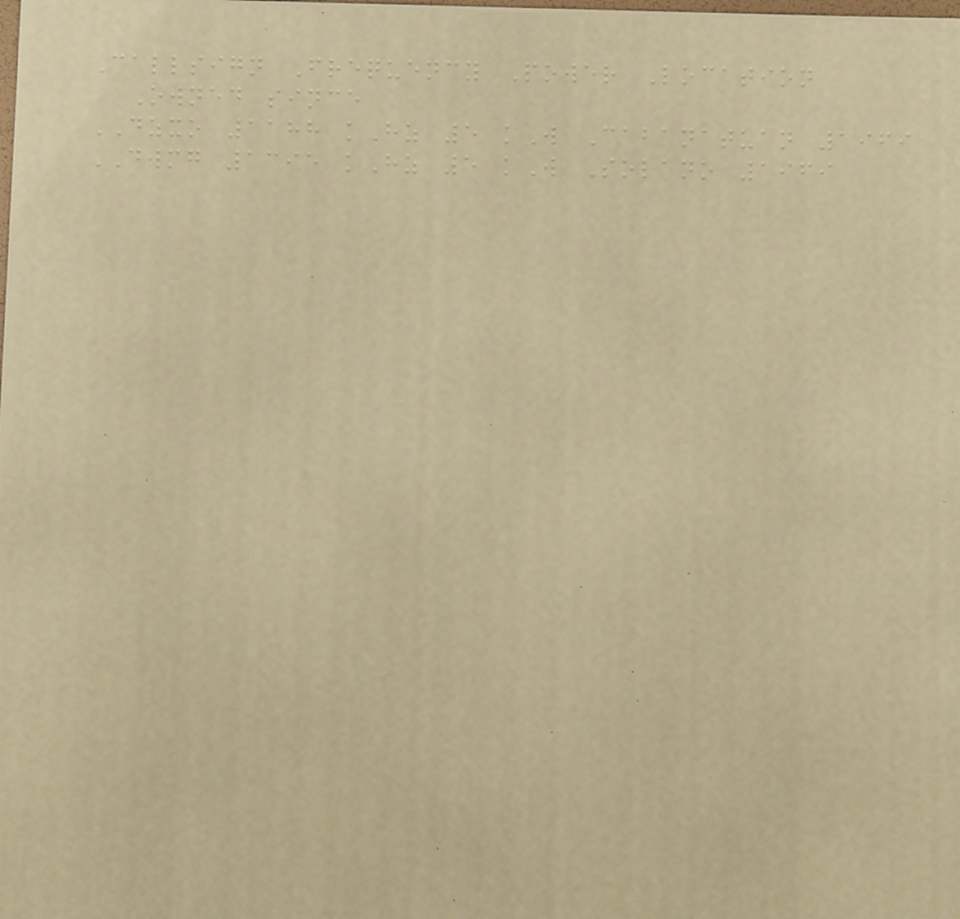Callsign Frequency Power Location
Owned since
DZXO 1188 kHz 5 kW Cabanatuan 1969
DWMG 1395 kHz 5 kW Solano 1969
